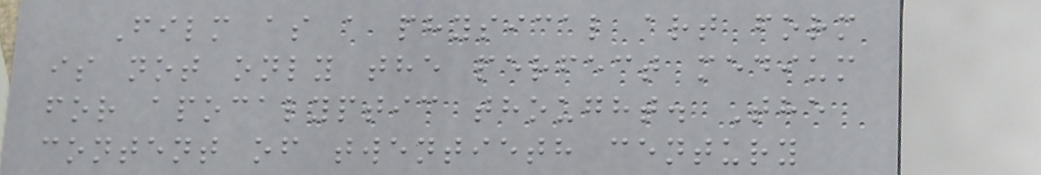Film as a physical art form
is not only the perfect medium
for apocalyptic thought. The
content of twentieth century
